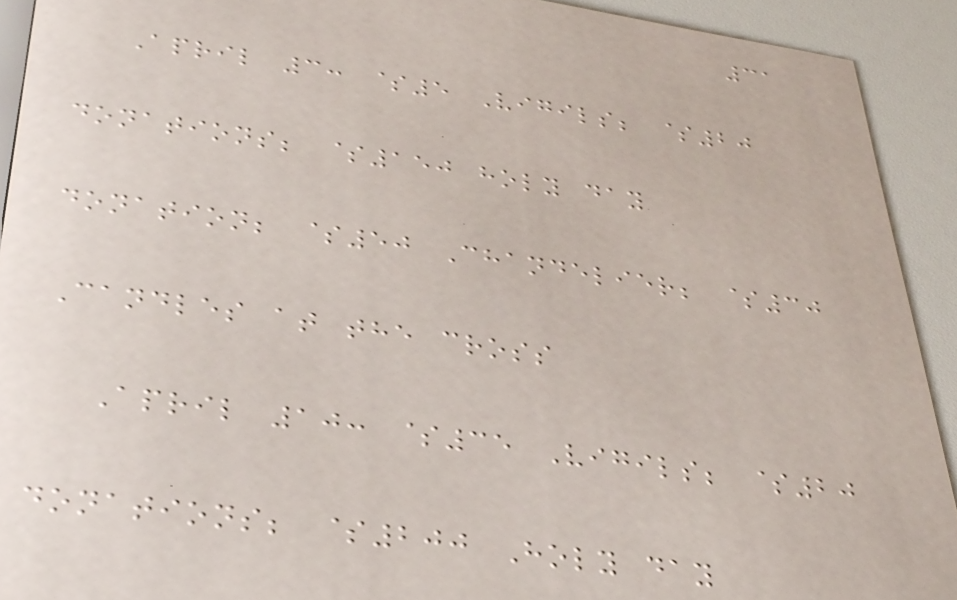31
April 3: $5 Vigils; $20
donations; $150 holy day
donation; $50 Chandelier; $30
Candles at the cross
April 10: $35 Vigils; $20
donations; $200 Holy day
